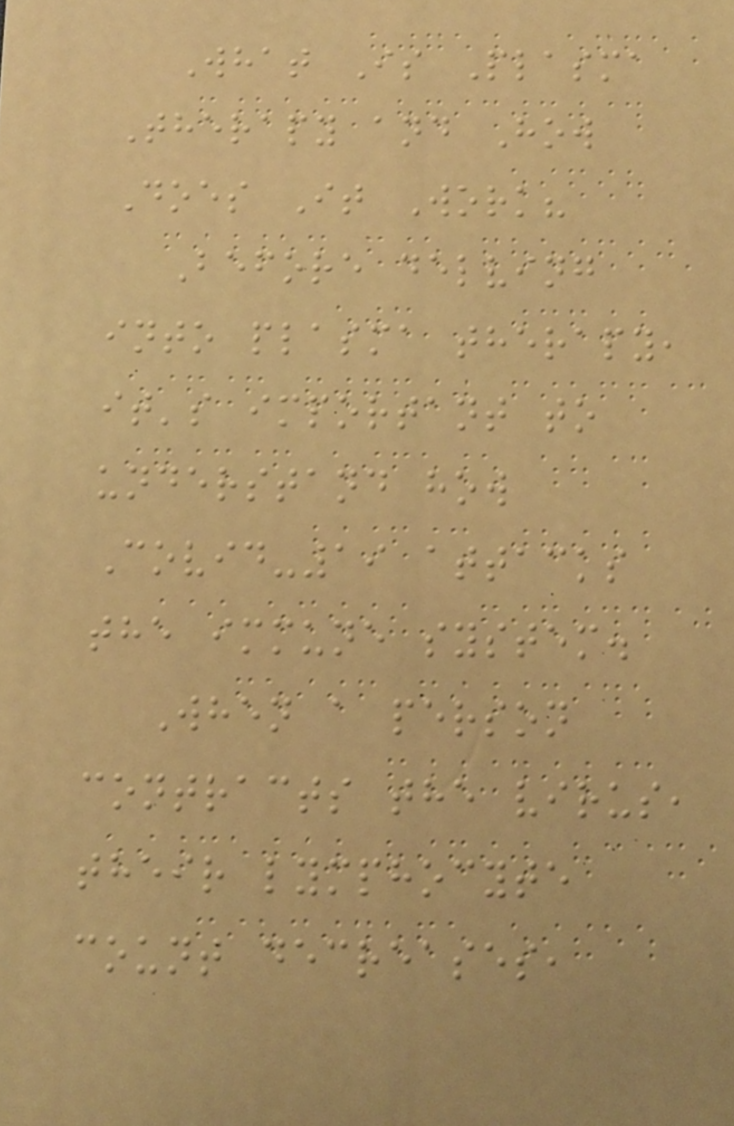What Is Plasma
Therapy and How
Does It Work?
Before delving
into plasma therapy,
it's important to
understand how
Covid-19 attacks
the immune system.
When a person
contracts the virus,
their lymphocyte
count decreases,
